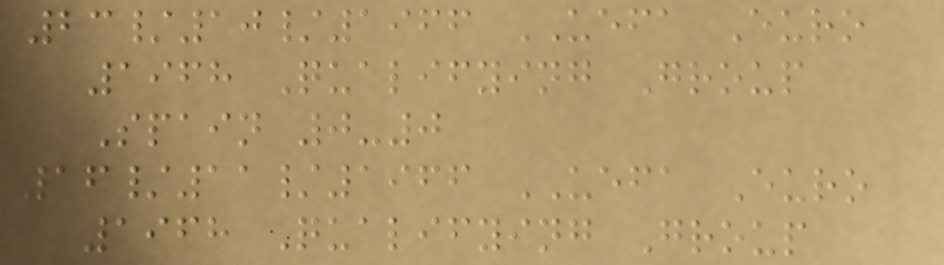23/10/1966 UEFA Euro
1968 Qualifying Group
Spain 0-0
16/11/1966 UEFA Euro
1968 Qualifying Group
